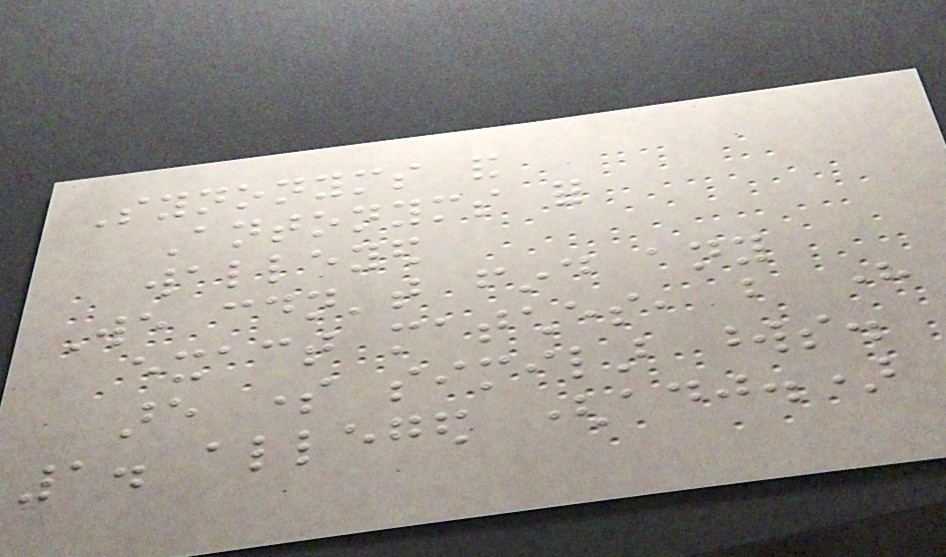Synonyms and
Antonyms for
walleyed
We couldn't find any
exact matches, but here
are some similar words.
1. alleged (adj.)
